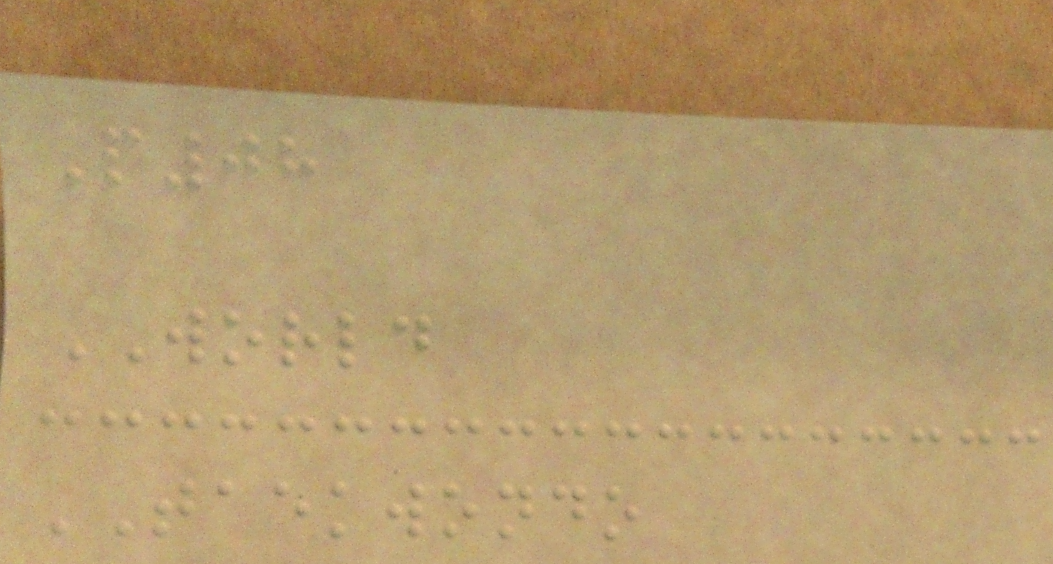P08
WORLD
TAEKWONDO
